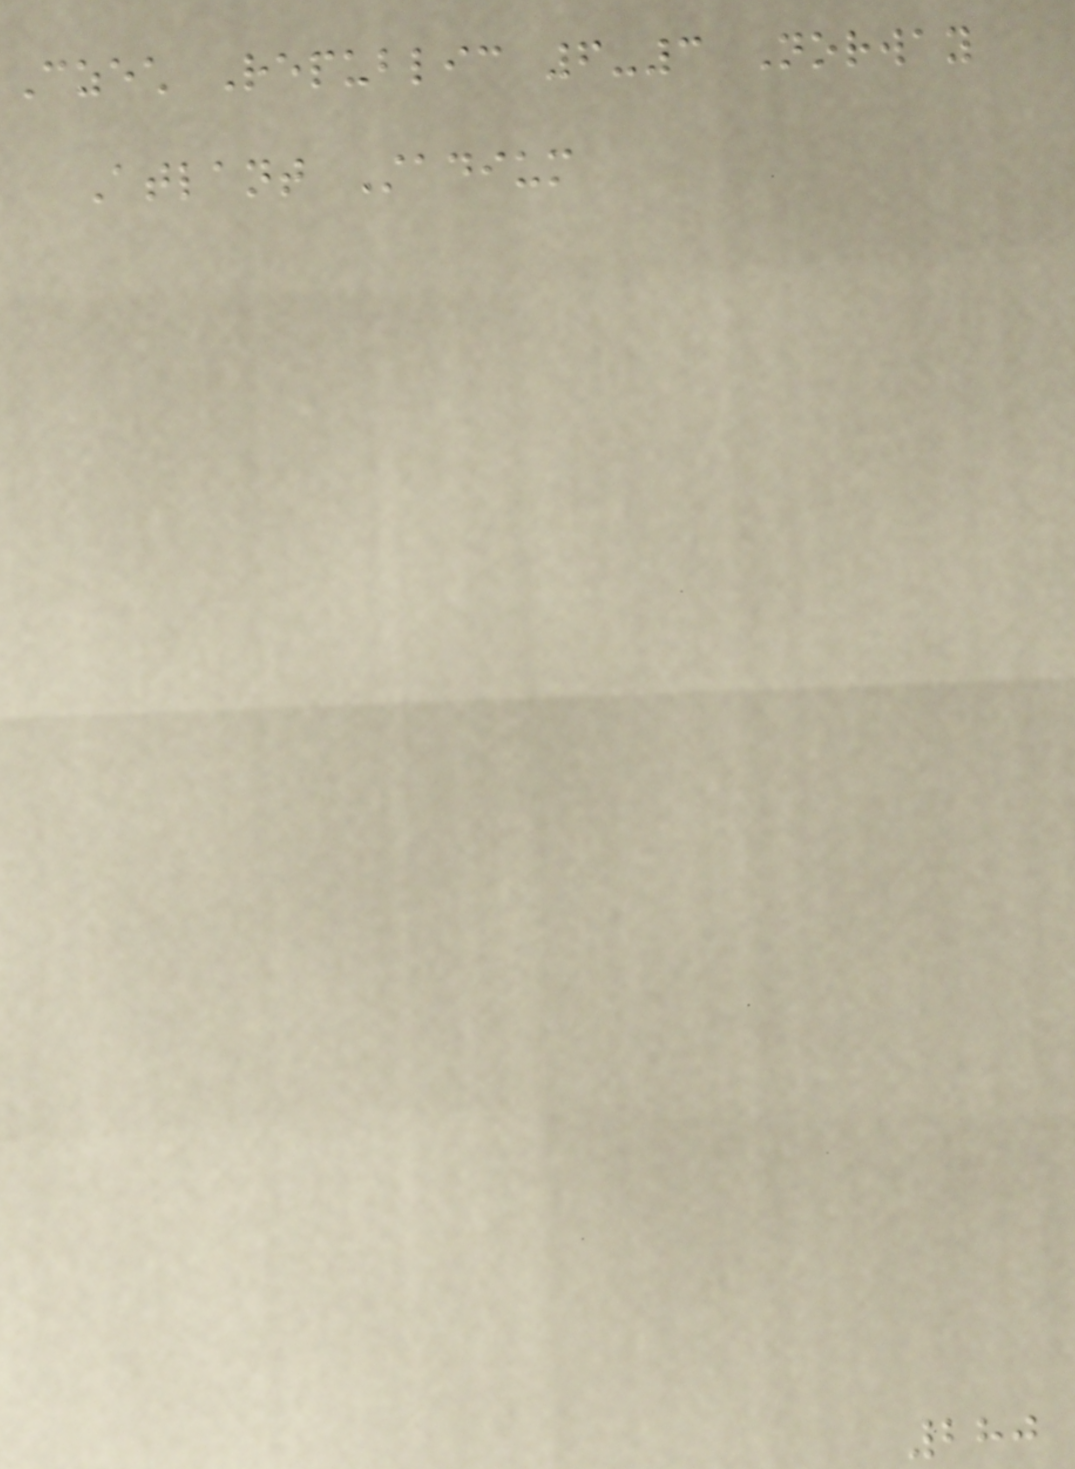Czech Republic 6-3 Norway
Atlant Stadium
280
